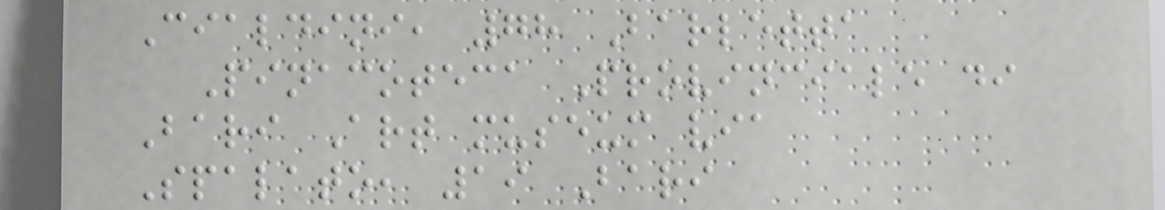Cialdini, 78 Barletta
Pinacoteca Provinciale di
Bari Art museum via
Spalato, 19 Bari
